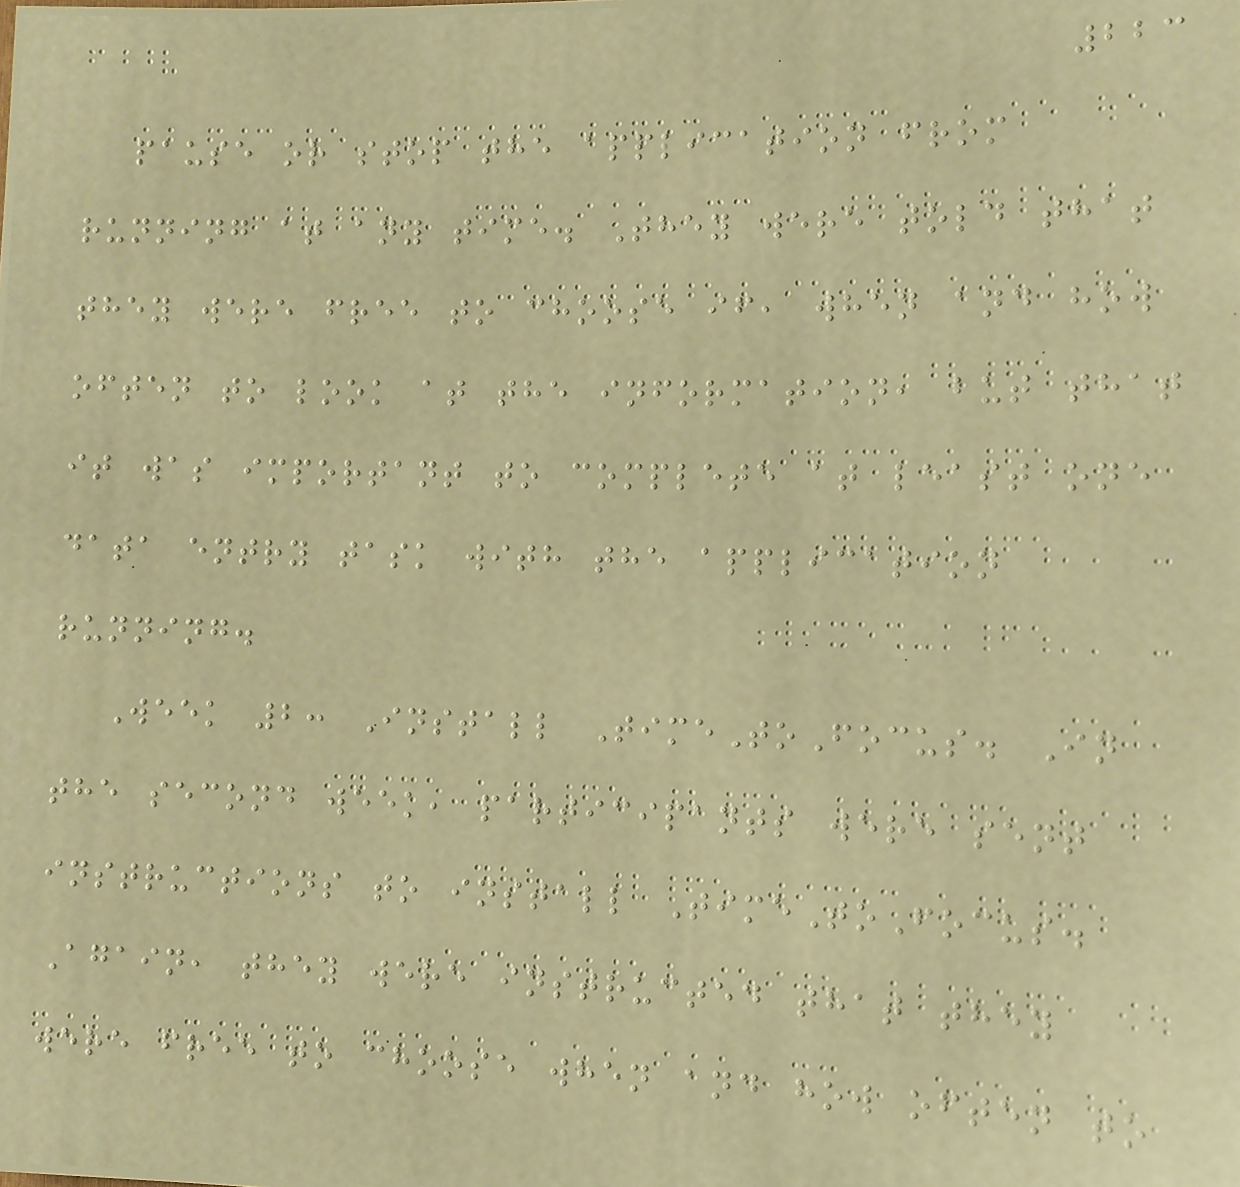223
pause or stop the application from
running at any time. They were told that
they were free to choose if, when and how
often to look at the information, but that
it was important to complete at least one
data entry task with the application
running.
Week 2: Install TimeToFocus. In
the second week, participants were sent
instructions to install TimeToFocus.
Again, they were instructed that they
were free to choose when and how often to
